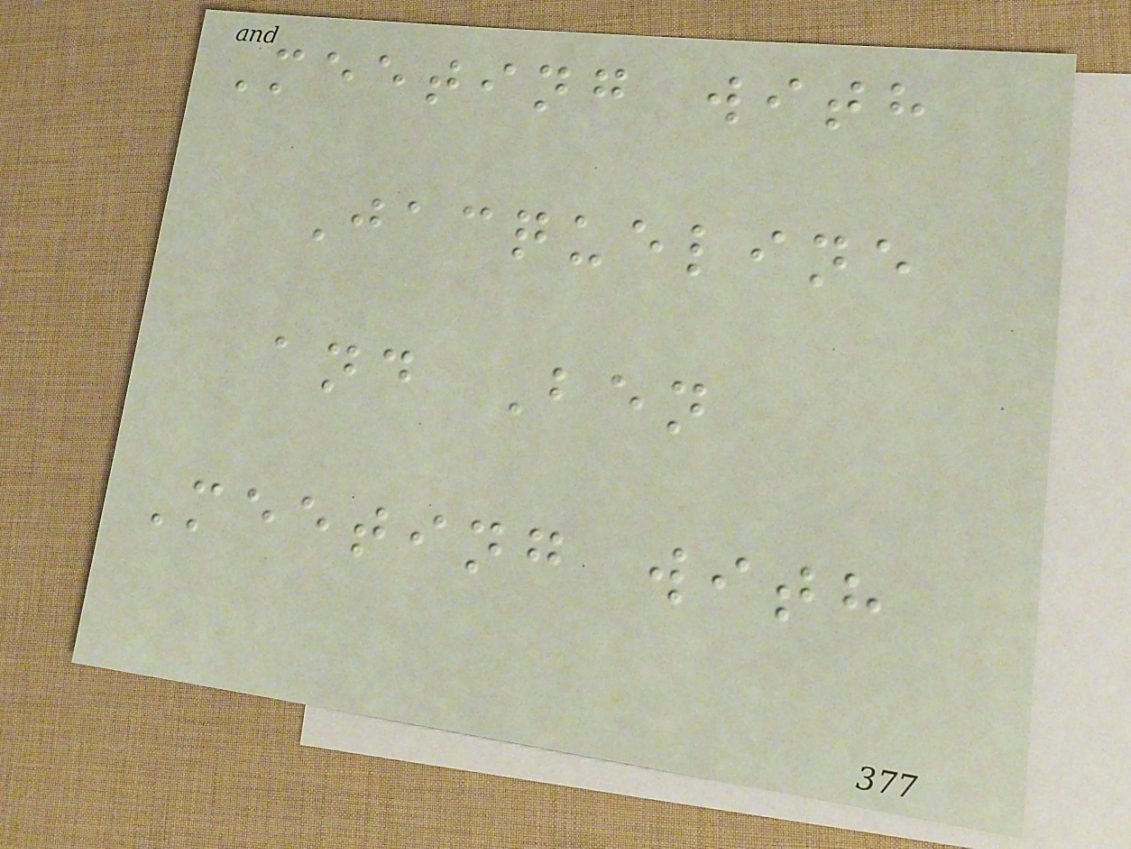Meeting with
Jacqueline
and Ben
Meeting with
